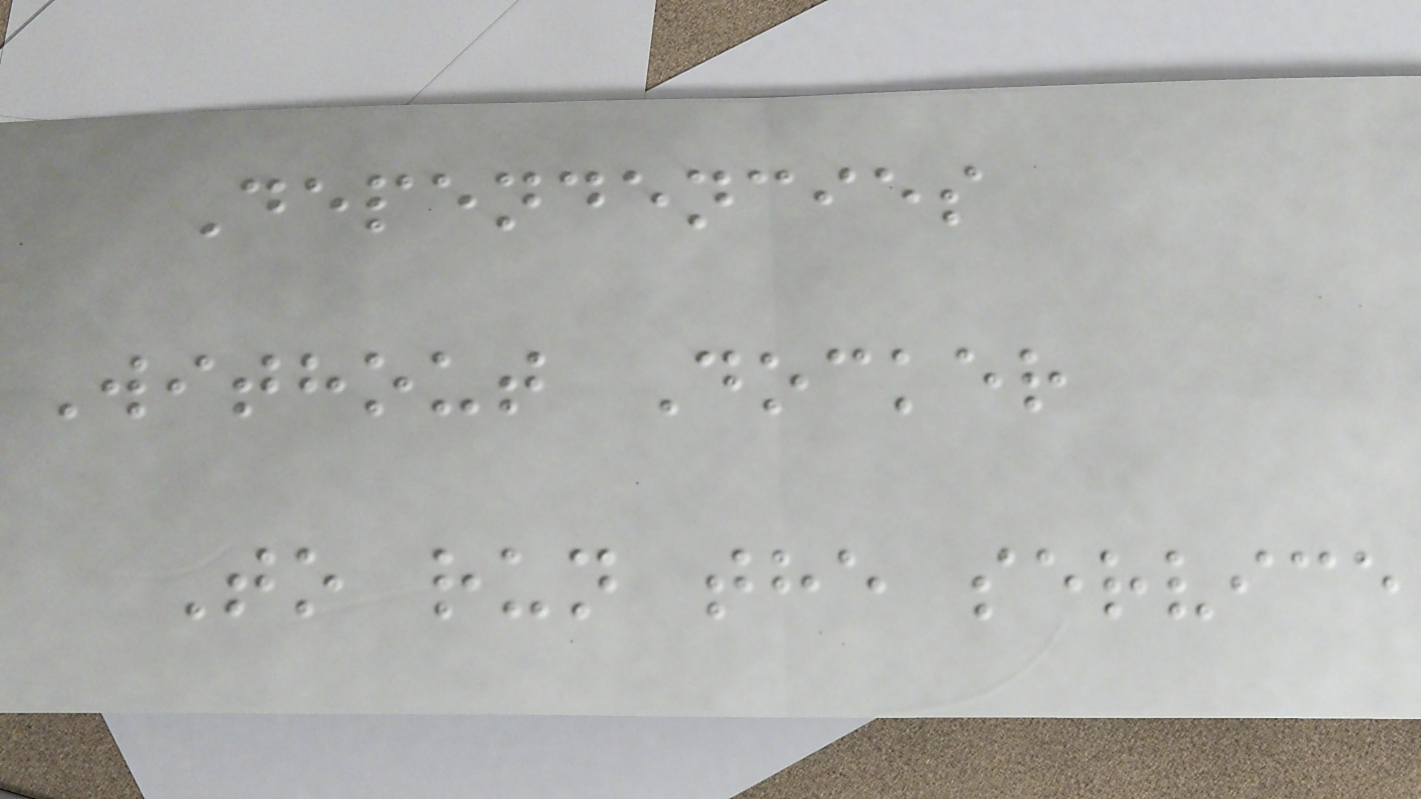Dependencies
Without Docker
To run the service
